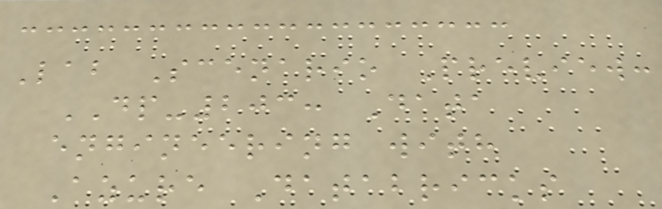Lab Scenario Preview:
DP-203: Data
engineering with
Azure Databricks
